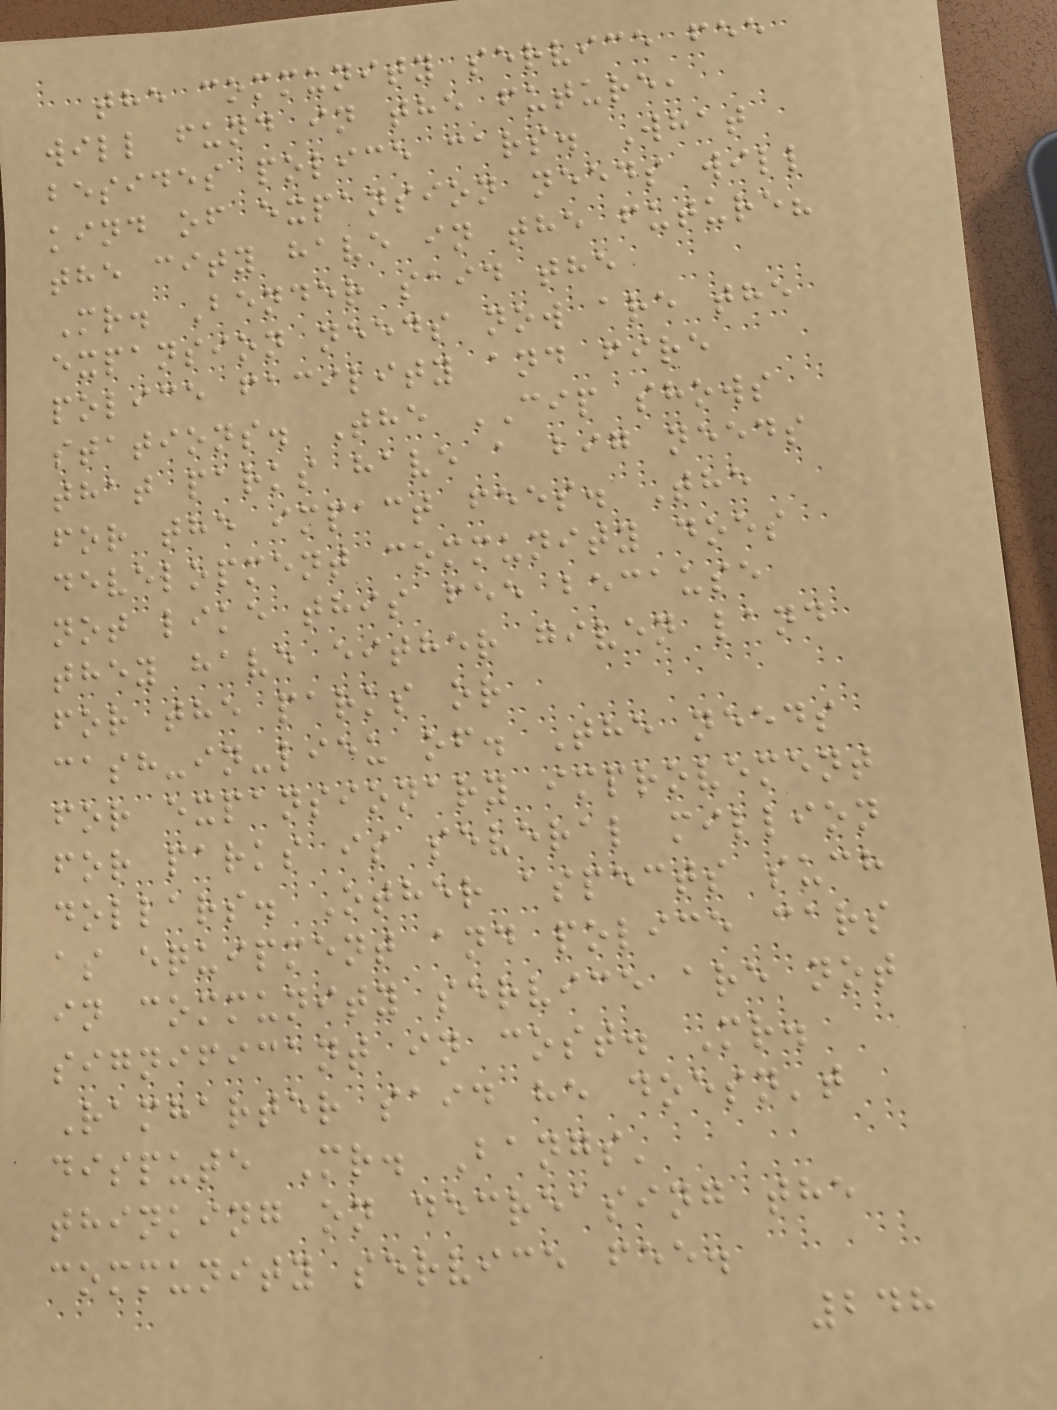the community service fee
will fund in the future,
besides police cars. What
kind of expansion needs will
the city have in the future?
Mr. Bender said the
expansion needs now are the
police facility and fire
stations. The CIP shows
that parks have a big needs
for the impact fees. The
development community does
not like this fee because
they have either given land
for the parks or
cash-in-lieu of. The needs
for expansionary improvement
for parks is several million
dollars. Other aspects such
as equipment and police cars
in community service are not
significant in cost. Mr.
Ramharter said he doesn't
dispute Mr. Bangs'
thinking on decreasing the
community service fee.
248
